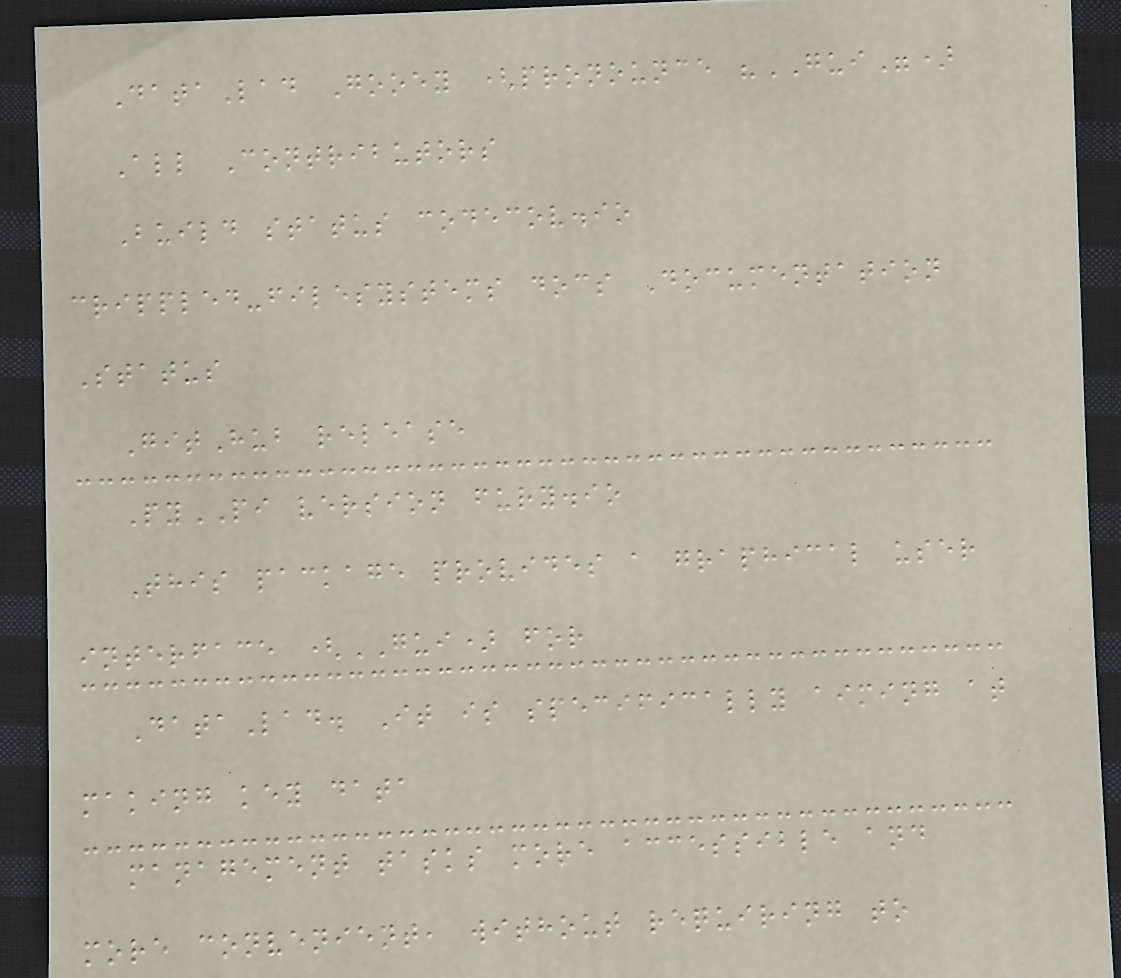DataLad Gooey (pronounce "GUI")
All Contributors
Build status codecov.io
crippled-filesystems docs Documentation
Status
GitHub release
PyPI version fury.io
This package provides a graphical user
interface (GUI) for
DataLad. It is specifically aiming at
making key data
management tasks more accessible and
more convenient, without requiring to
